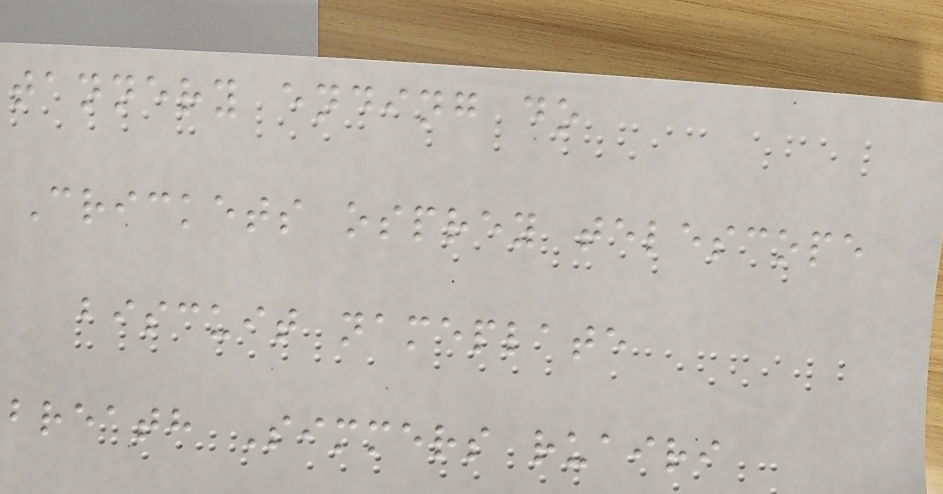tannery ending do
Crickets osprey telescope
biscuit nameplate
breath Simmers ruairi
